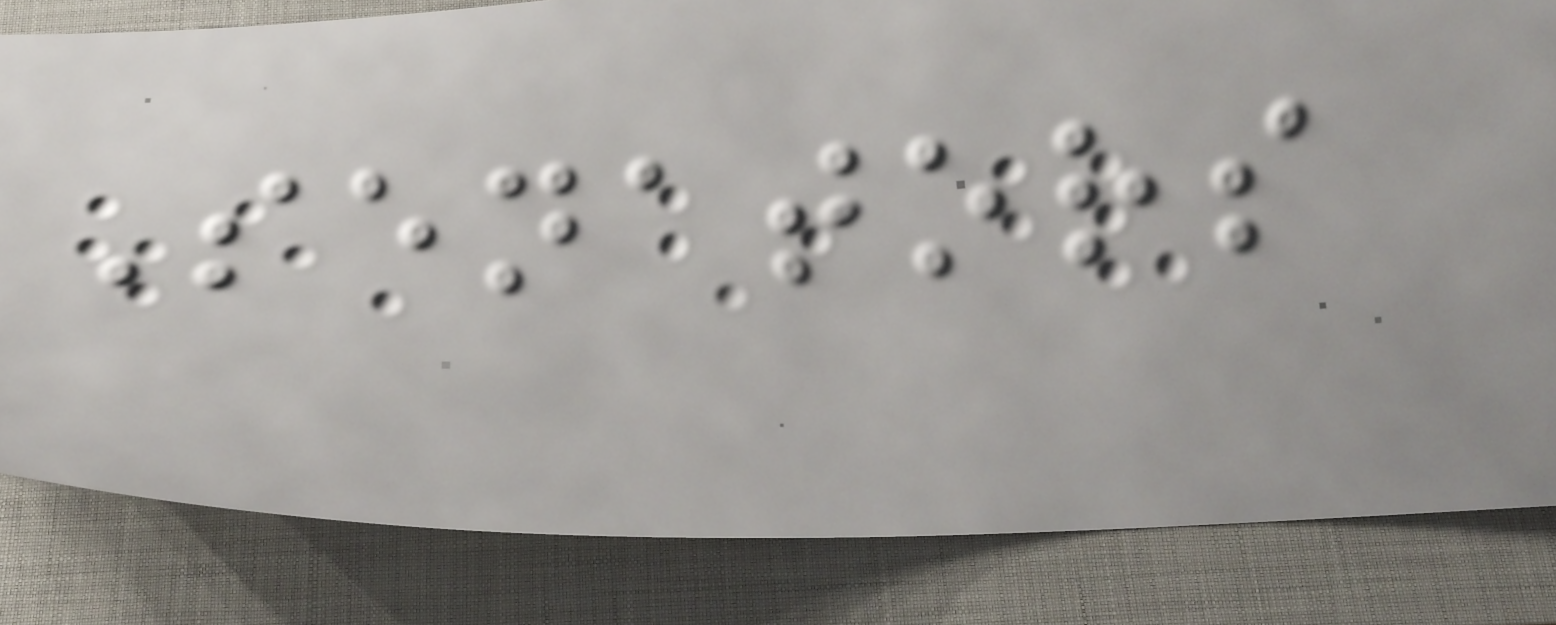Senators
